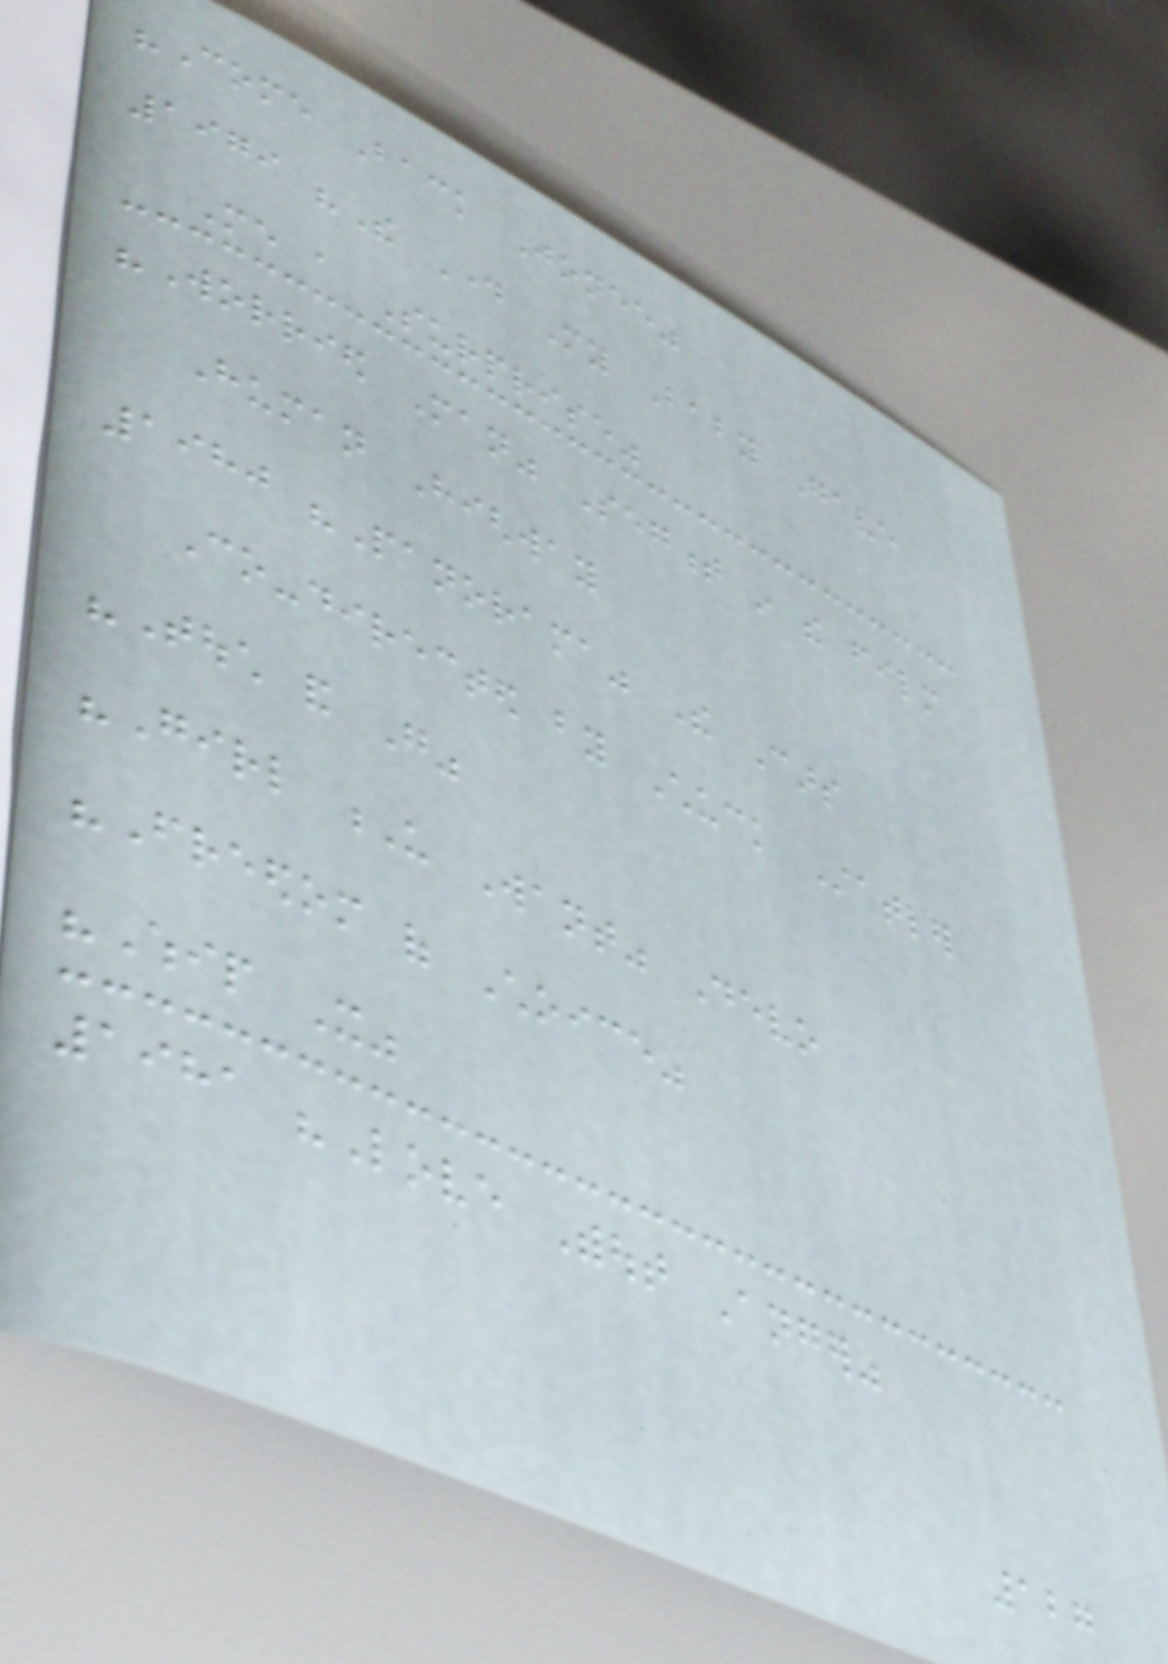"Come Back Jonee"
1979 "The Day My Baby Gave
Me a Surprise"
"Worried Man" Segment in the film
Human Highway
1980 "Panorama" The Cars
Co-directed by Chuck Statler
"Touch and Go"
"Girl U Want" Devo
"Freedom of Choice"
"Whip It"
1981 "Love Without Anger"
127
